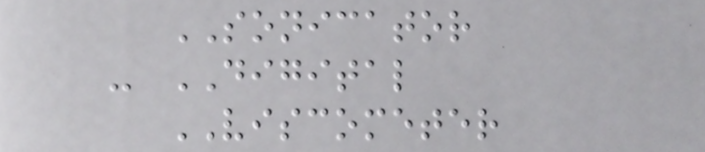SONICATOR
- DIGITAL
VISCOMETER
